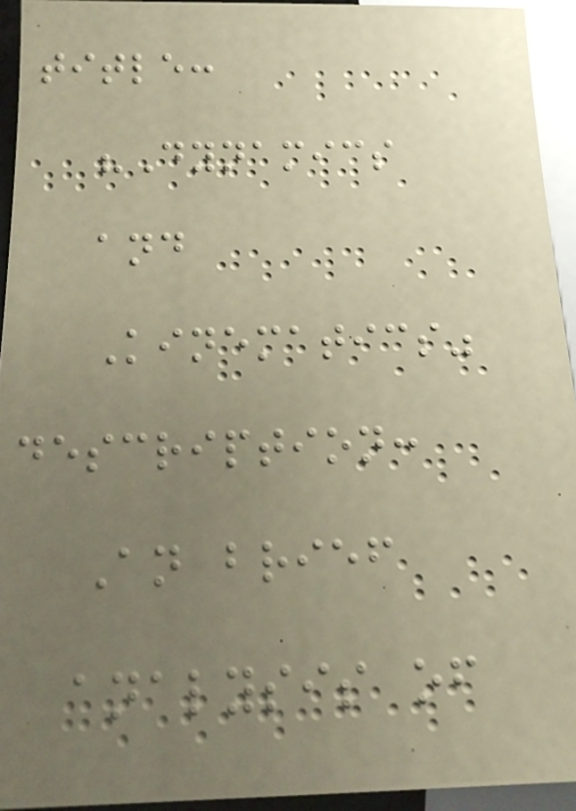title:
"Dynamics
and
Kinematics"
description:
An brief
analysis of
